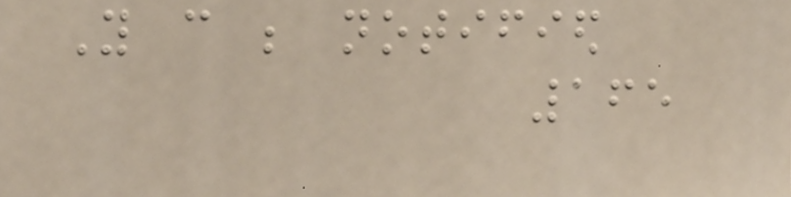You can be notified
165
